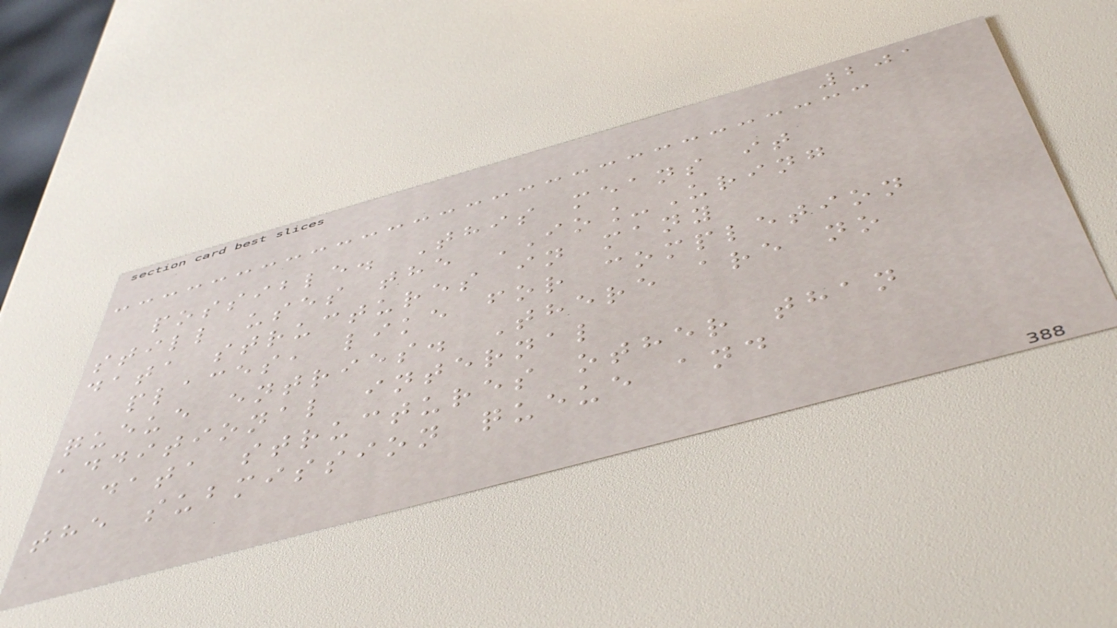201
possible. This means it
still uses the IO_Uring
data structures in many
places, like for completion
queue entries. There are no
additional internal
data structures other than
the submission queue and
